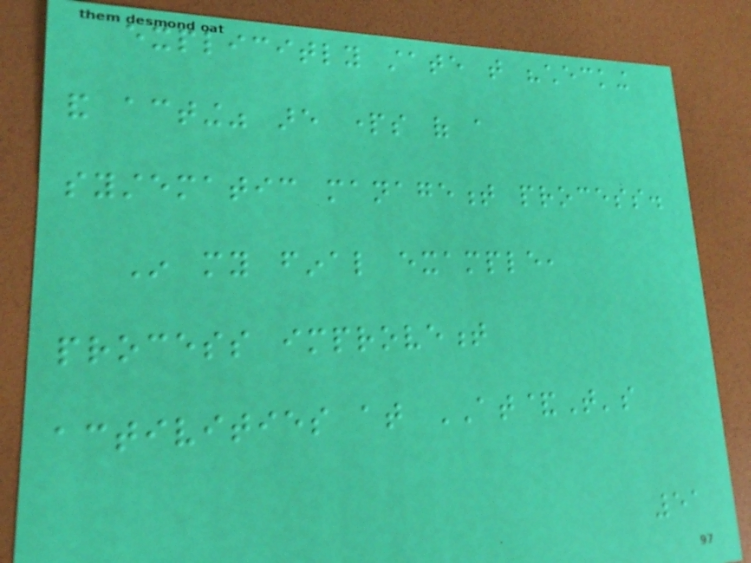explicitly state that "checking
and acting" are parts of a
systematic management process.
In my final example,
process improvement
activities at AT&T's
51
